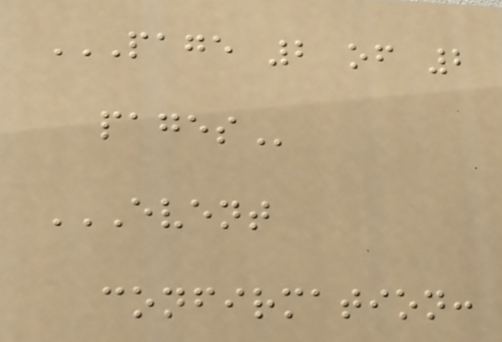PAGE 2 OF 2
PAGES
EVENT
CONFIRMATION:
